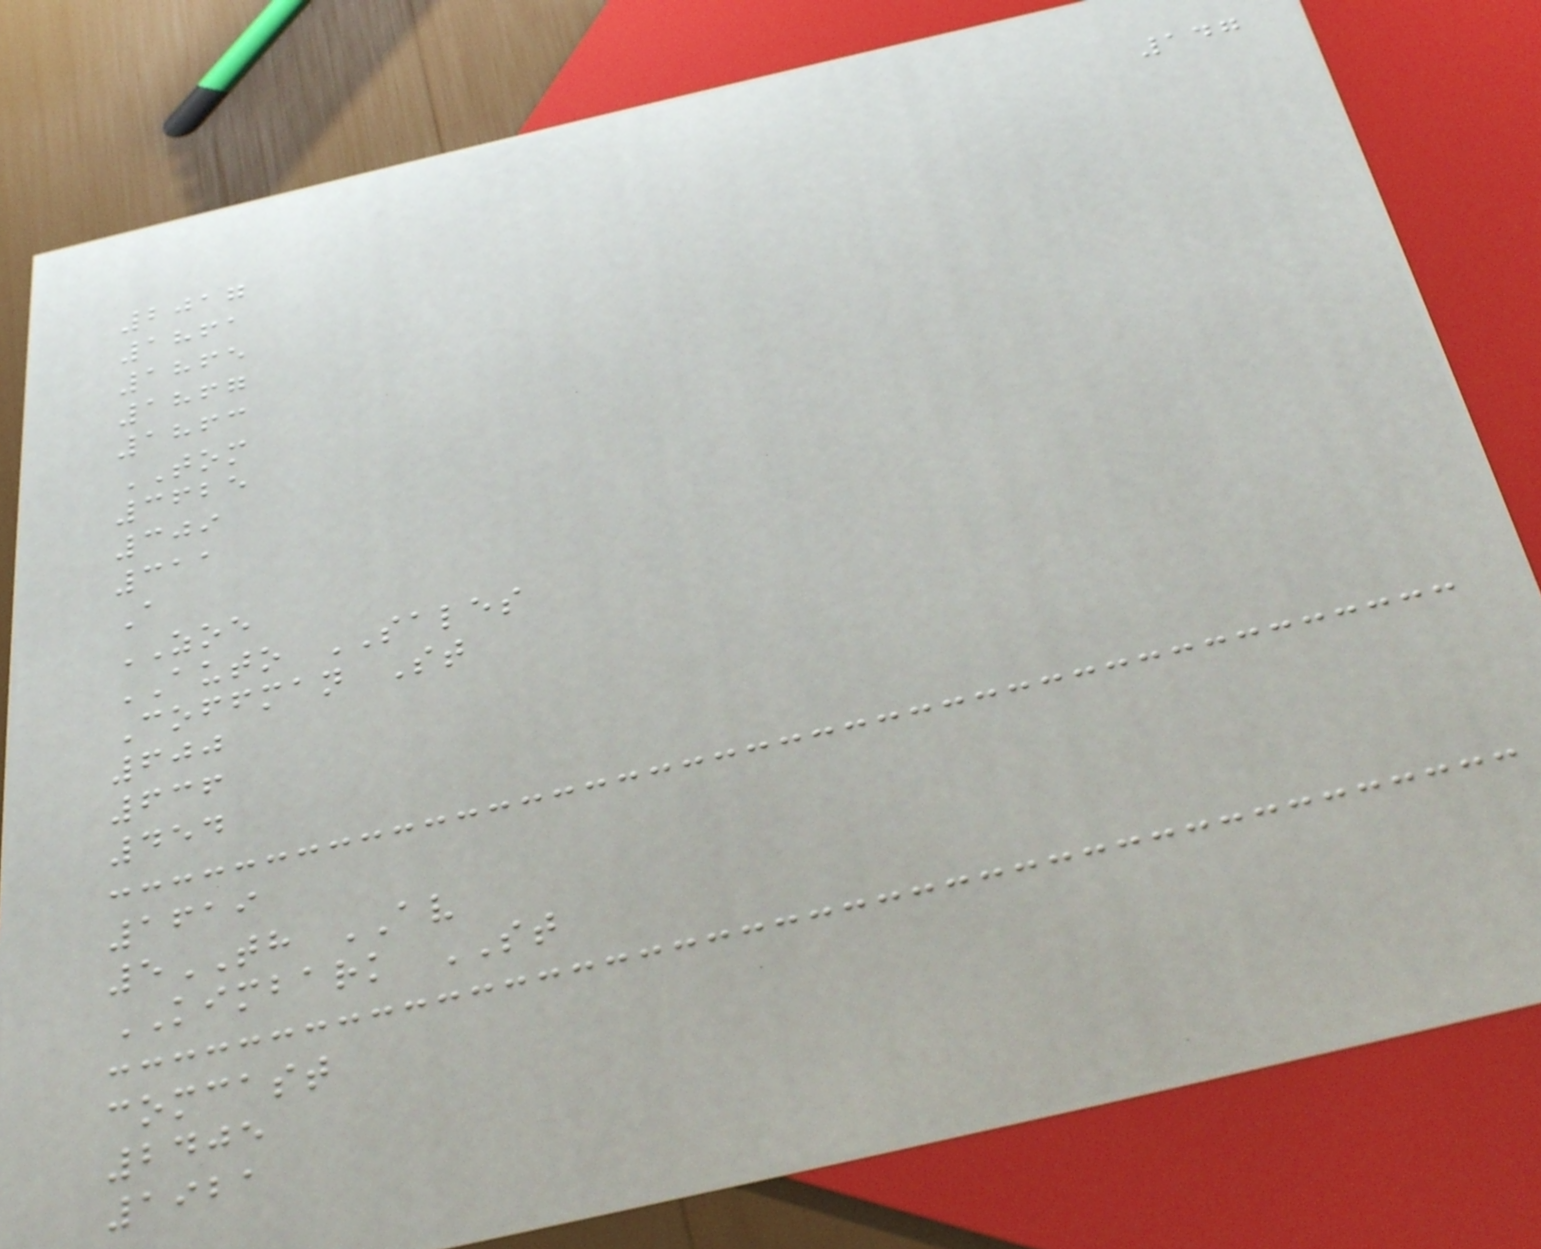147
2017
1861
1865
1867
1863
TOM
3625
309
311
A
ZOE
AUTO SALES
Coffman St
600
636
454
1619
5TH AV
KIMBARK ST
comcast
2405
1921
